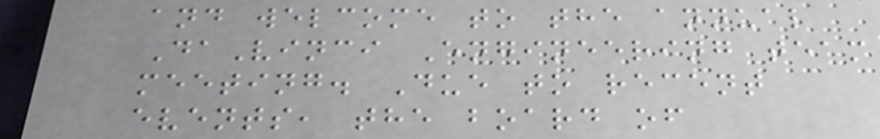and welcome to the annual
DaVinci Engineering team
meeting. Due to recent
events, the board of
